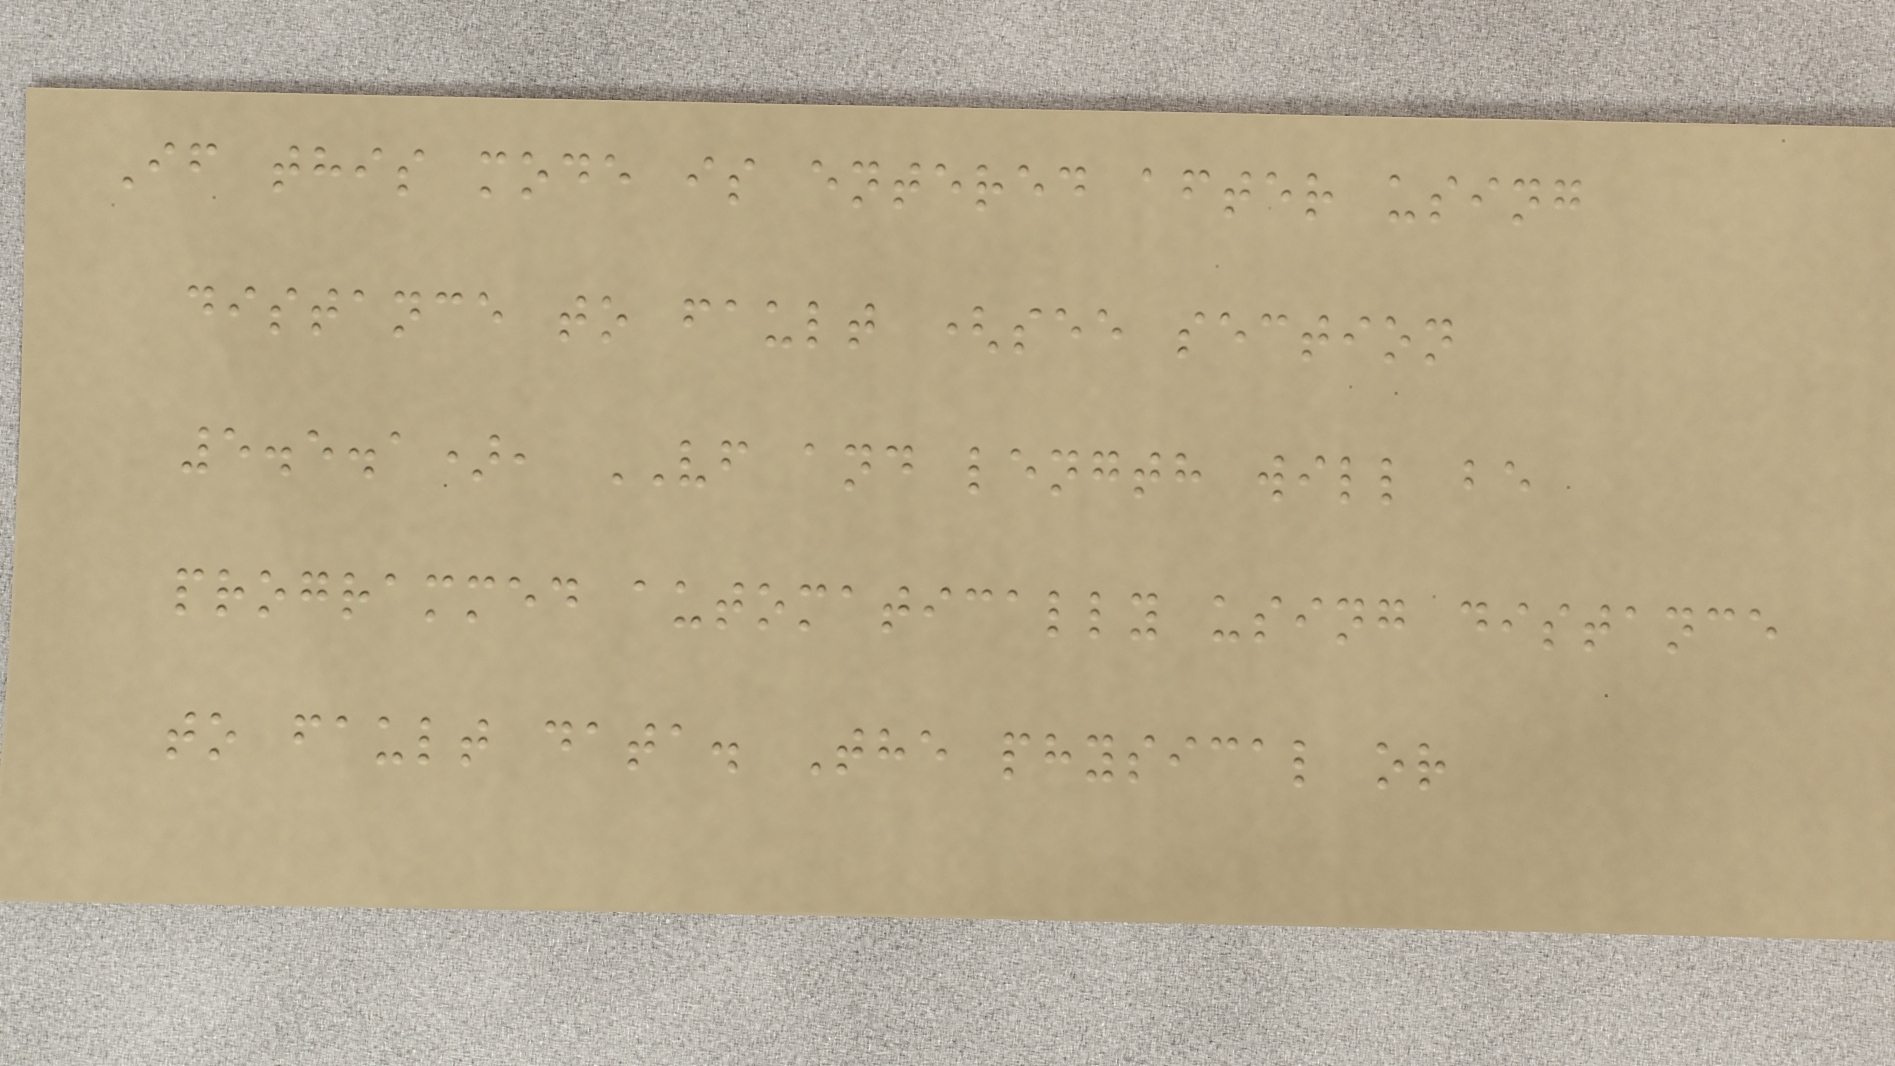If this mode is entered after using
distance to fault (see section
5.5.1), VF and length will be
programmed automatically using distance
to fault data. The physical or
